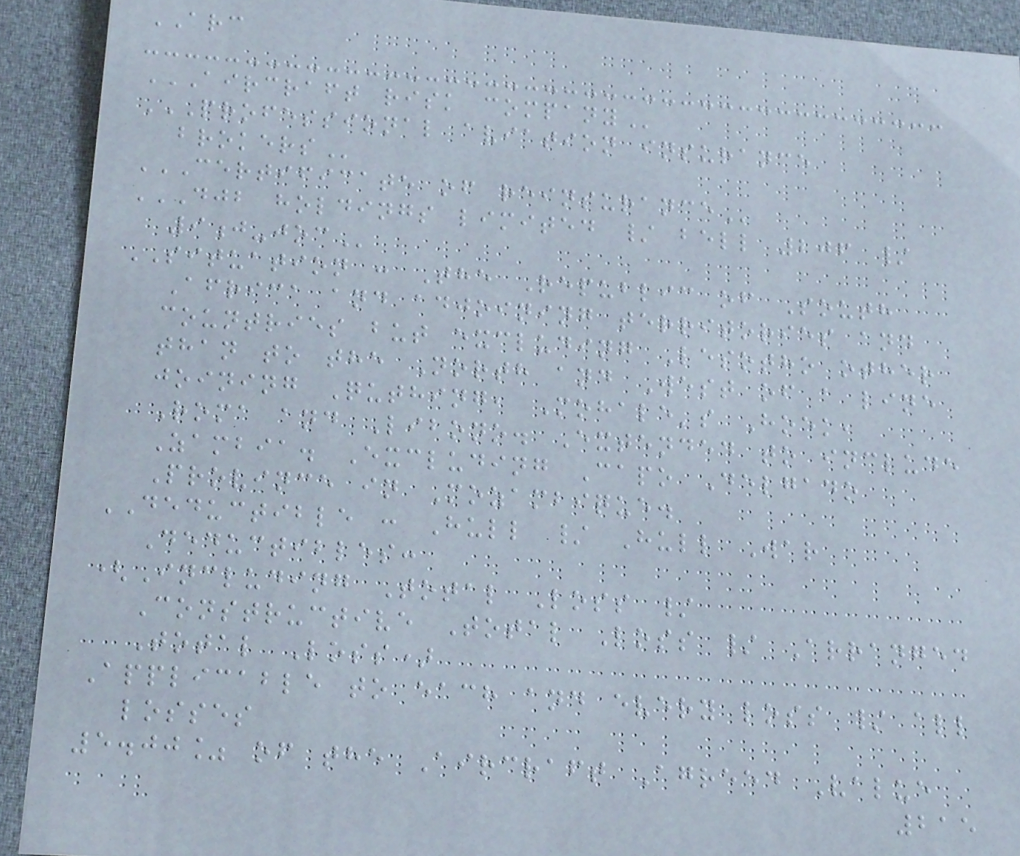ARC
AIRCRAFT RISK COMPANY
PROFESSIONAL AVIATION INSURANCE
BROKERS
CERTIFICATE OF REINSURANCE
DJB HOLDINGS LIMITED / BELL 206 /
9J-JOC
SITUATION : The Republic of South
Africa and adjoining territories and
countries but excluding Lesotho other
than to the North and West of a line
joining Quthing, Mohale's Hoek,
Roma and Libono. Extended to include
Zambia. Excluding Capo Delgado
Province in Mozambique.
DEDUCTIBLE : Hull / Hull War
Deductibles:
(Including Total Loss /
Constructive Total Loss / Arranged
Total Loss)
Applicable to each and every loss / all
losses
5.00% of the Aircraft Agreed Value
215
